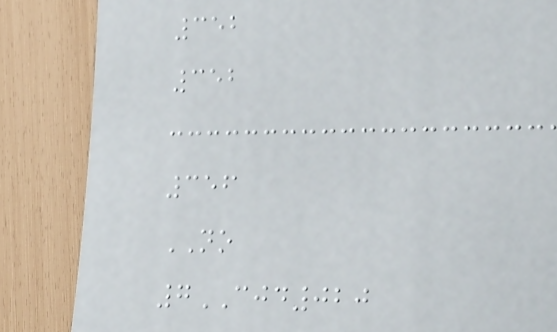352
352
356
NO
7CJD020
